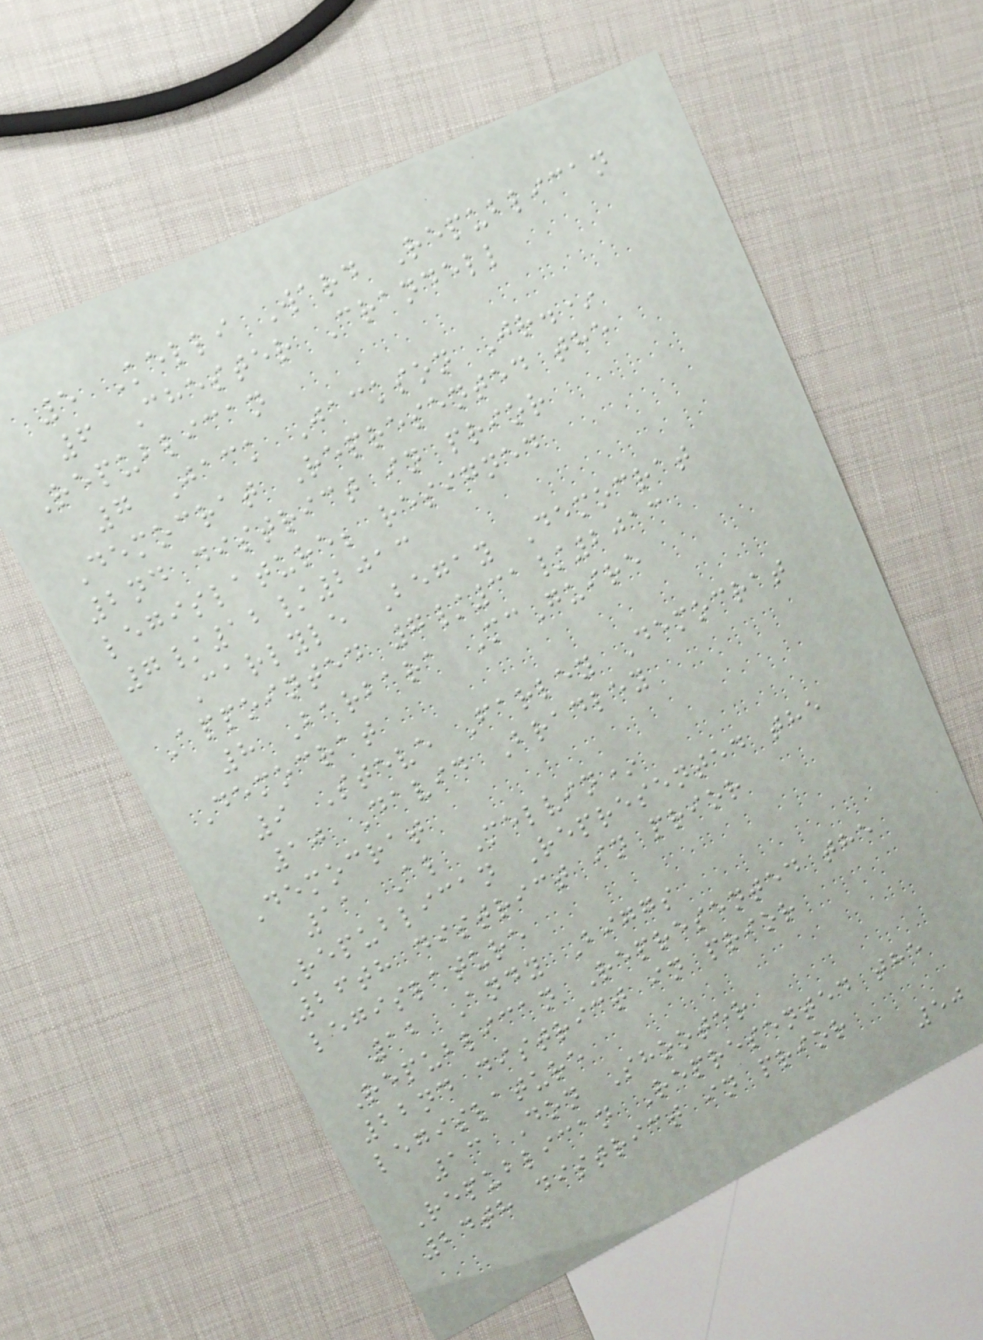5 Kelli Ward Republican
6 Chester Crandell
Republican
7 Jack Jackson Jr.*
Democrat Represented the
2nd district in prior
legislature; resigned
7/12/2013
Carlyle Begay Democrat
Appointed 7/31/2013
8 Barbara McGuire
Democrat
9 Steve Farley Democrat
10 David Bradley
Democrat
11 Al Melvin*
Republican Represented the
26th district in prior
legislature
12 Andy Biggs
Republican Represented the
22nd district in prior
legislature
13 Don Shooter
Republican Represented the
24th district in prior
50
